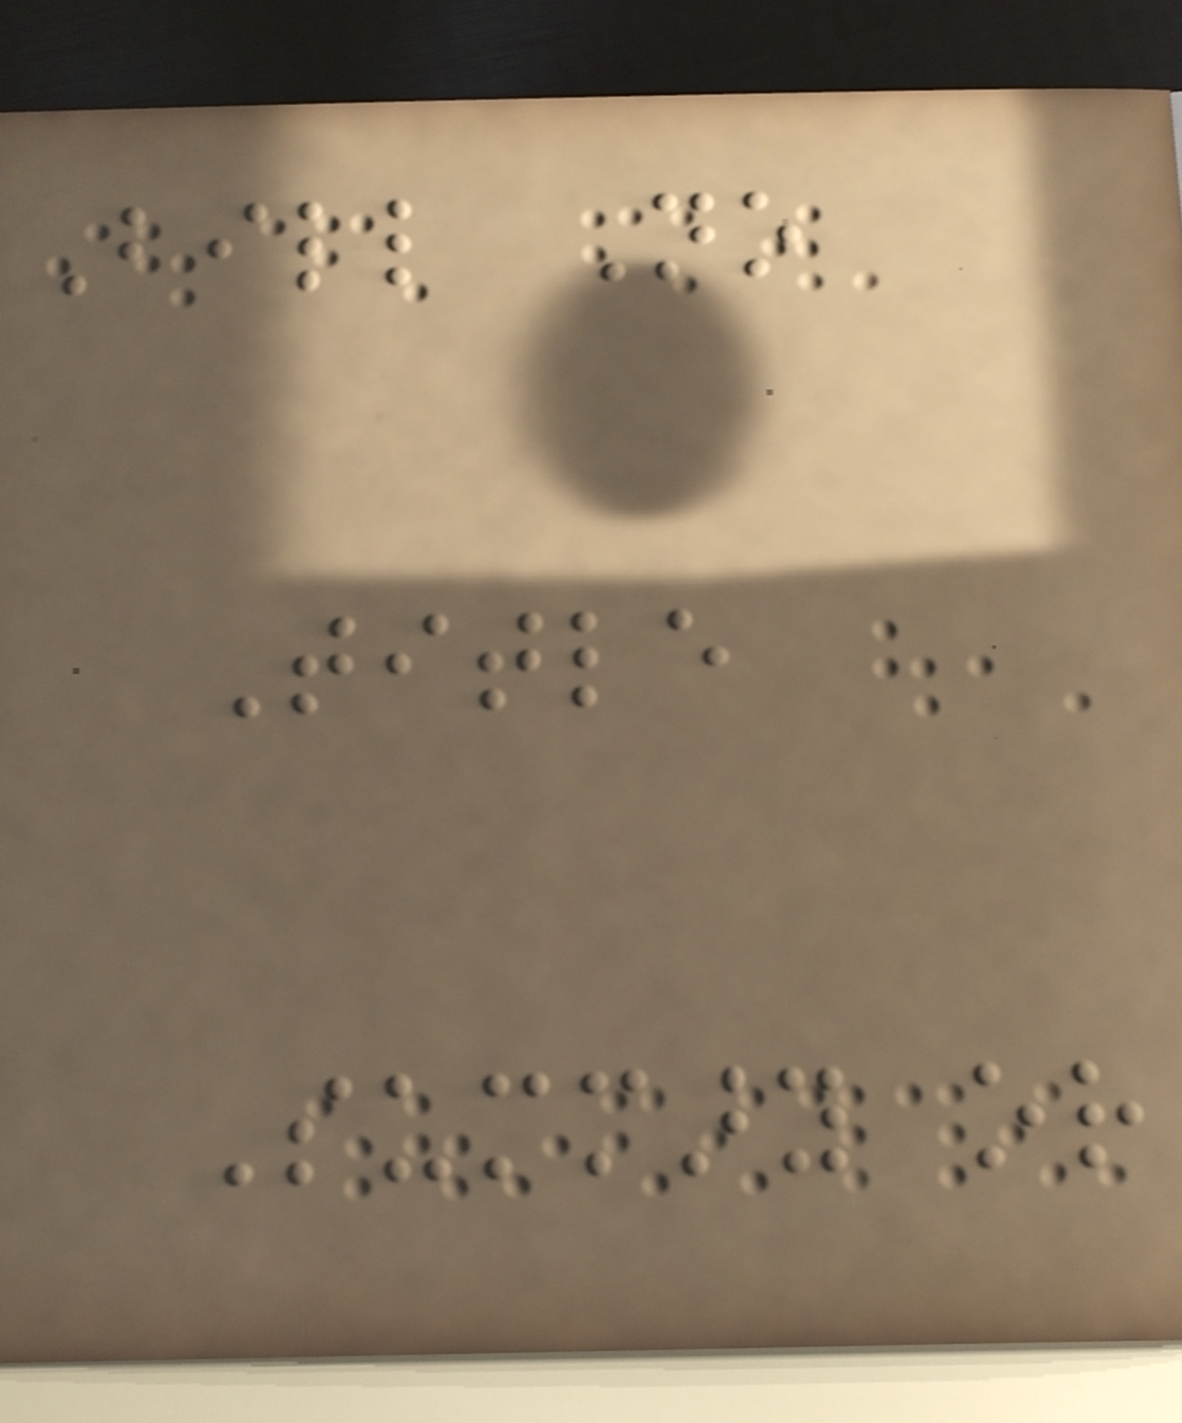Bill No
Title
Summary or
